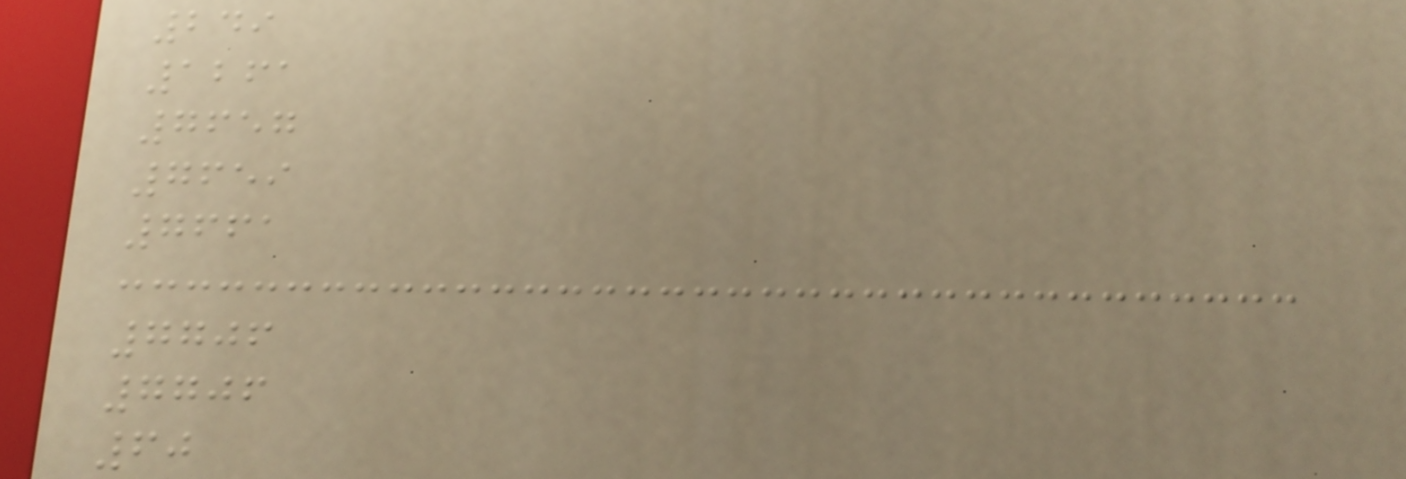249
1261
7657
7659
7661
7706
7706
60
